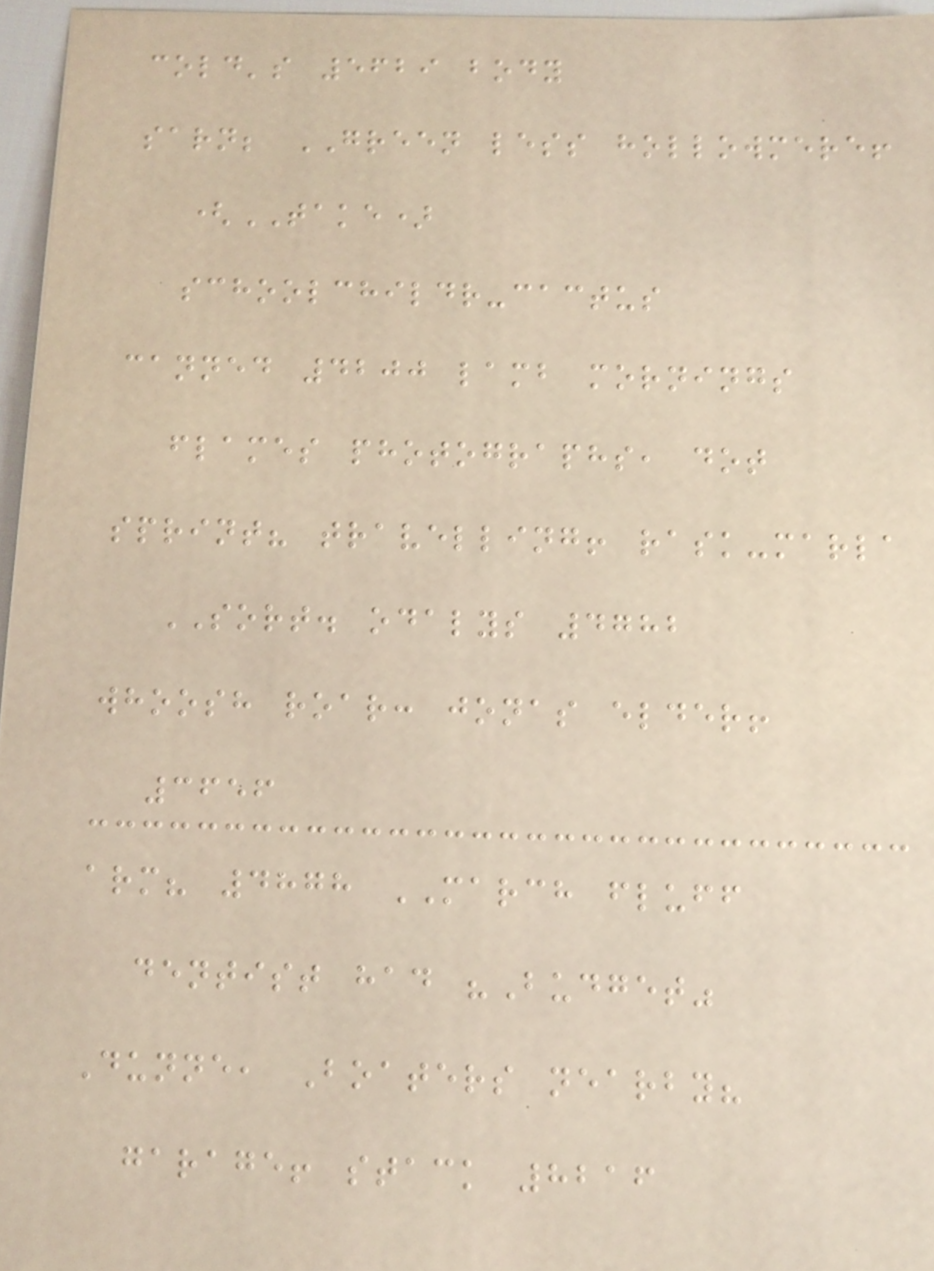cold's 5629 body
sarn; GREEN less hollowmere!
(TAKE)
schoolchildr-cactus
canned 4200 lamb mornings
flames photographs, dot
sprint? travelling! rask-marla
SORT. odalys 4782
whoosh roar: jonas elder!
3656
arm? 4878 MARCH fluff
dentist had "Budget"
Dunne, Boaters nearby?
garage! stack 8216
